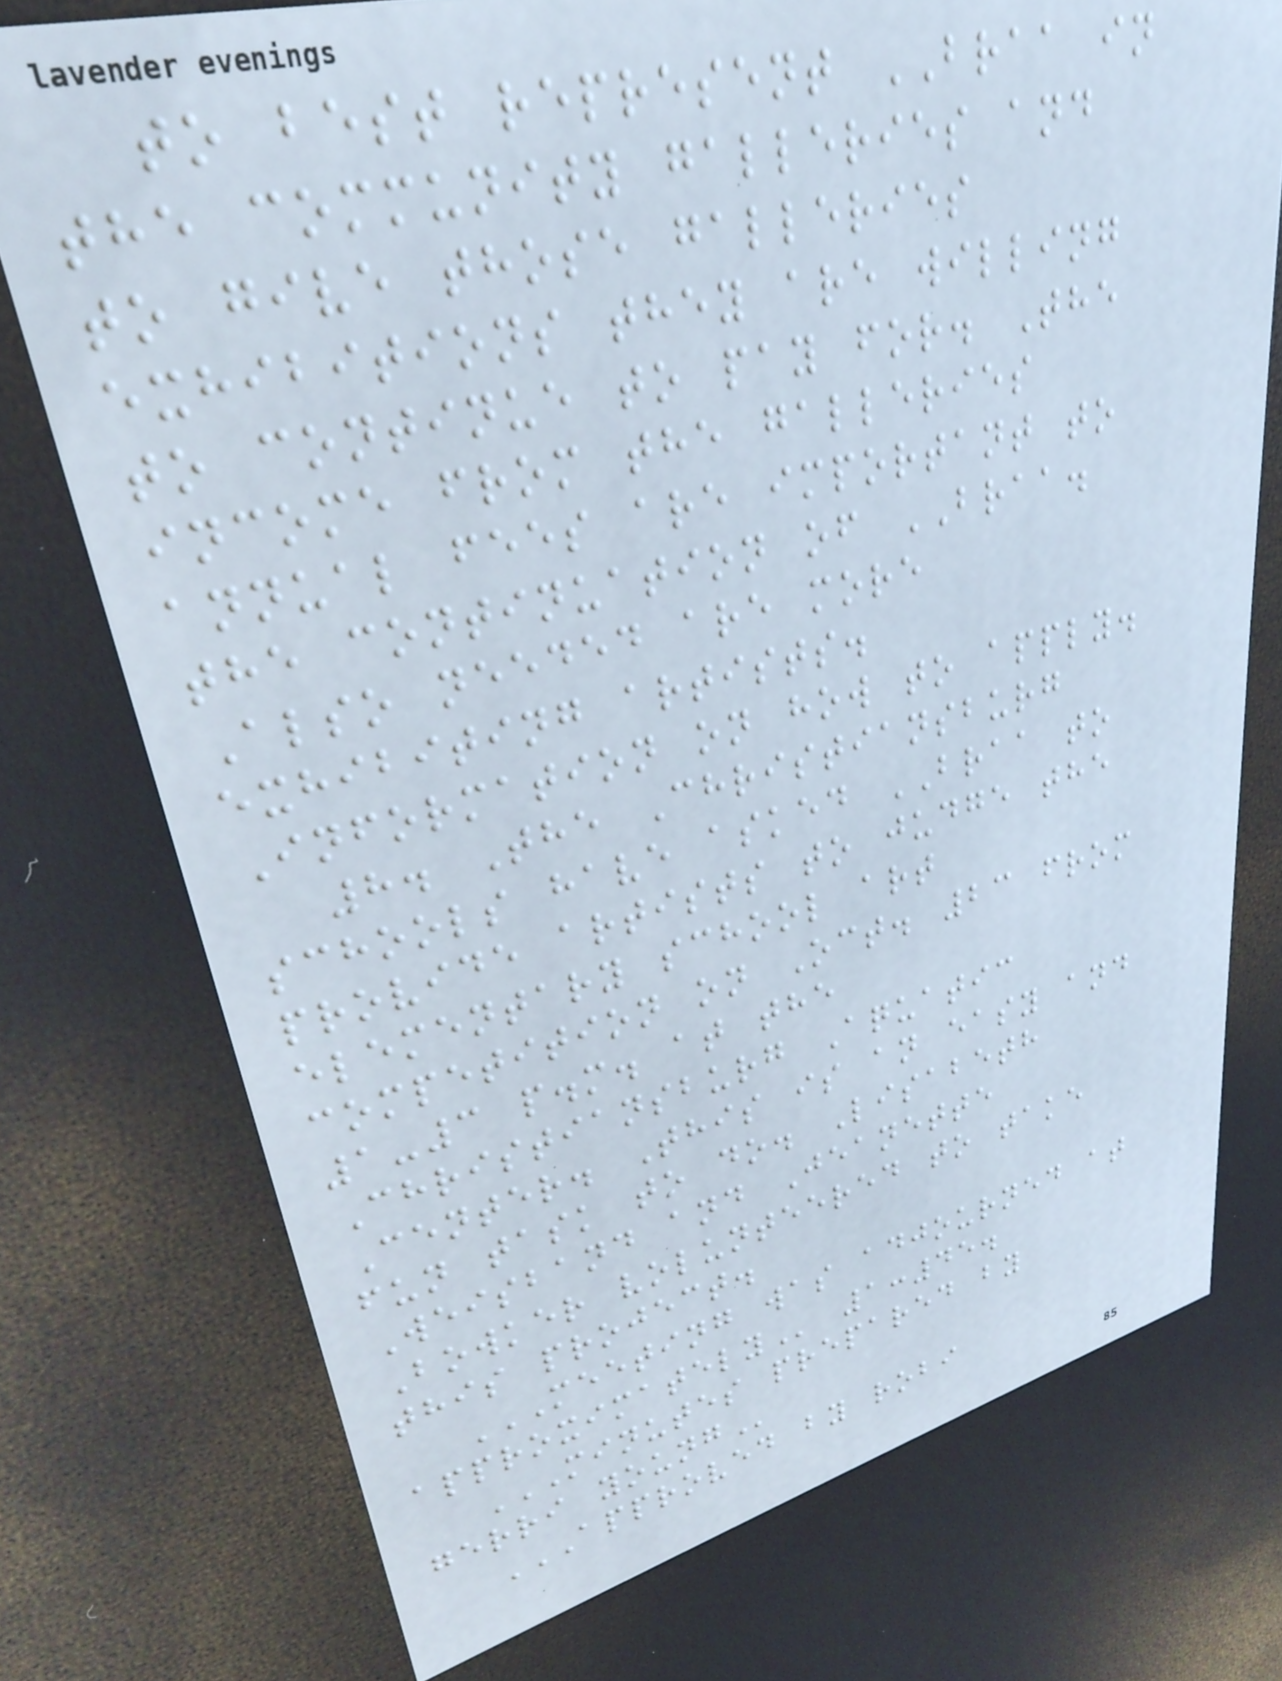to best represent BRAA in
the community galleries and
to give those galleries
exhibitions they are willing
to continue to pay for. The
income from the galleries
annual fees are important to
the continuation of BRAA.
Also needed are more
exhibiting artists.
Information on how to apply.
8. The Christiansburg
schools have asked BRAA to
provide artists to judge the
elementary school art
competition on Oct. 23 from
1-3 p.m. at the
Christiansburg Aquatic
Center. This is an easy and
fun task to do. Lisabeth
Weisband and Jeanette
Bowker volunteered to take
this project.
MEETING WAS ADJOURNED AT
APPROXIMATELY 1:45.
MINUTES PREPARED BY
GERRI YOUNG
APPROVED BY ROBI
